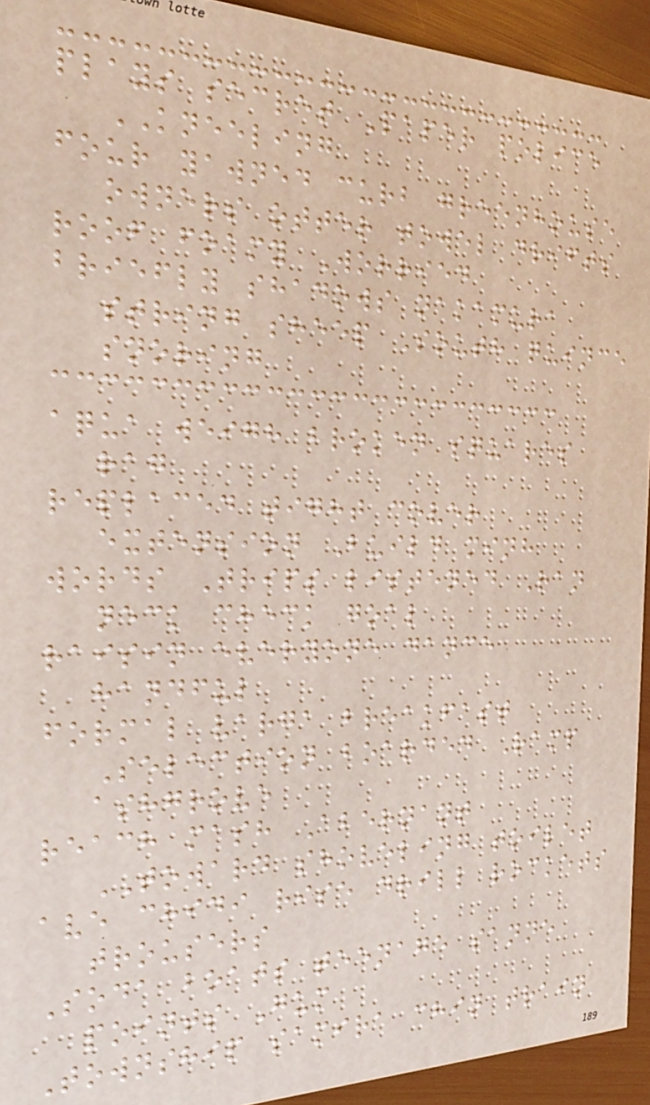plays secret Paper police
KNEELING
four yawned curb greenhouse
owners otter towel drifts
roof foamy Worried
briefly shadows nakamura
string sheep South quince
snoring
aqua weigh broken squares
rag
replaced tight cover
extension Build minh
words Trips listened Ran
neck check goal
raisin everyone dance
handful
formal varga breakfast
Selection boarded Ramp
ashgrove
reach mash Abernant
TOWARD shoveling toilet
ave chidi rise drill rockets
trousers
Soda boats teenage sanne
points Gum
Township samira chin train
